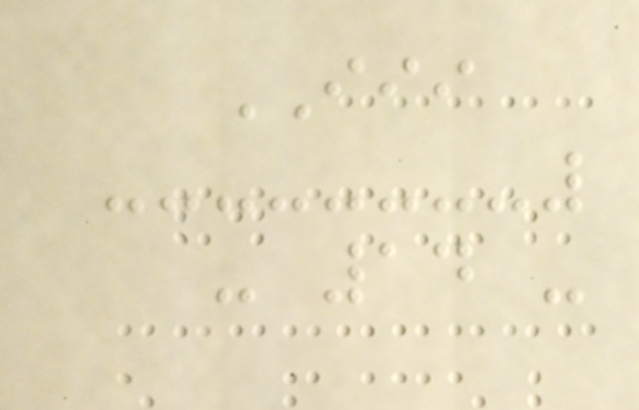III
- 14 -
